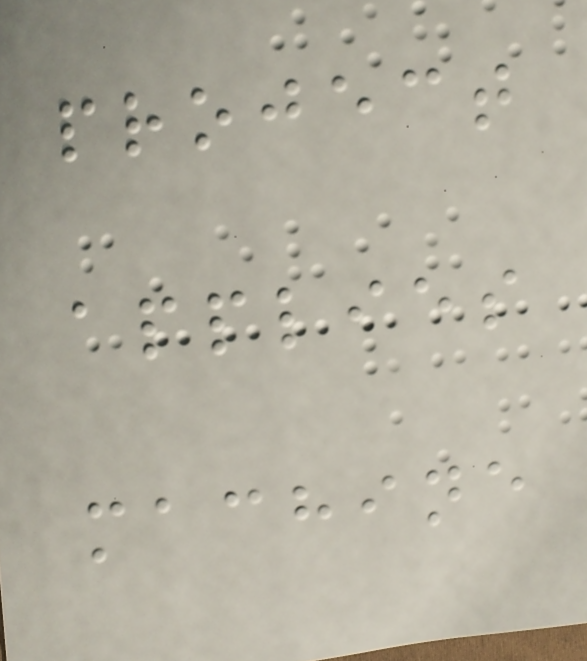project
applies
machine
